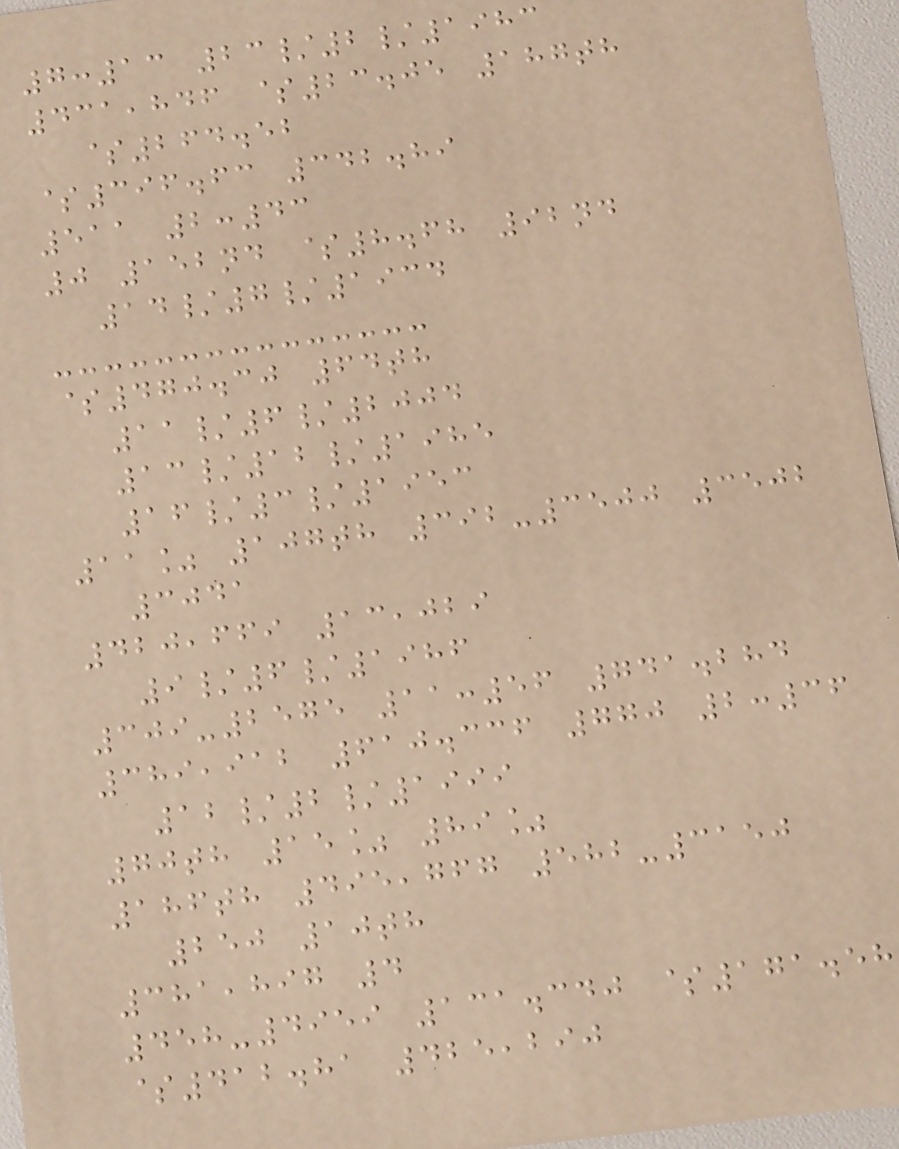7:13 23/2/1983
431,846 $23.05 187th
$264.52
$396.63 342.89
511 2:43
0 152nd $8.68 92nd
14/7/1934
$470.30 64th
11/6/2004
13/12/1985
16/3/1953
11% 107th 392-3500 3502
3041
420,669 13,029
9/6/1986
309-2575 11:56 741.284
389,912 610.336 770 2:36
12/2/1999
70th 15% 89%
186th 495,767 582-3150
250 10th
381,897 4
458-4959 131.340 $171.58
$412.81 425,290
